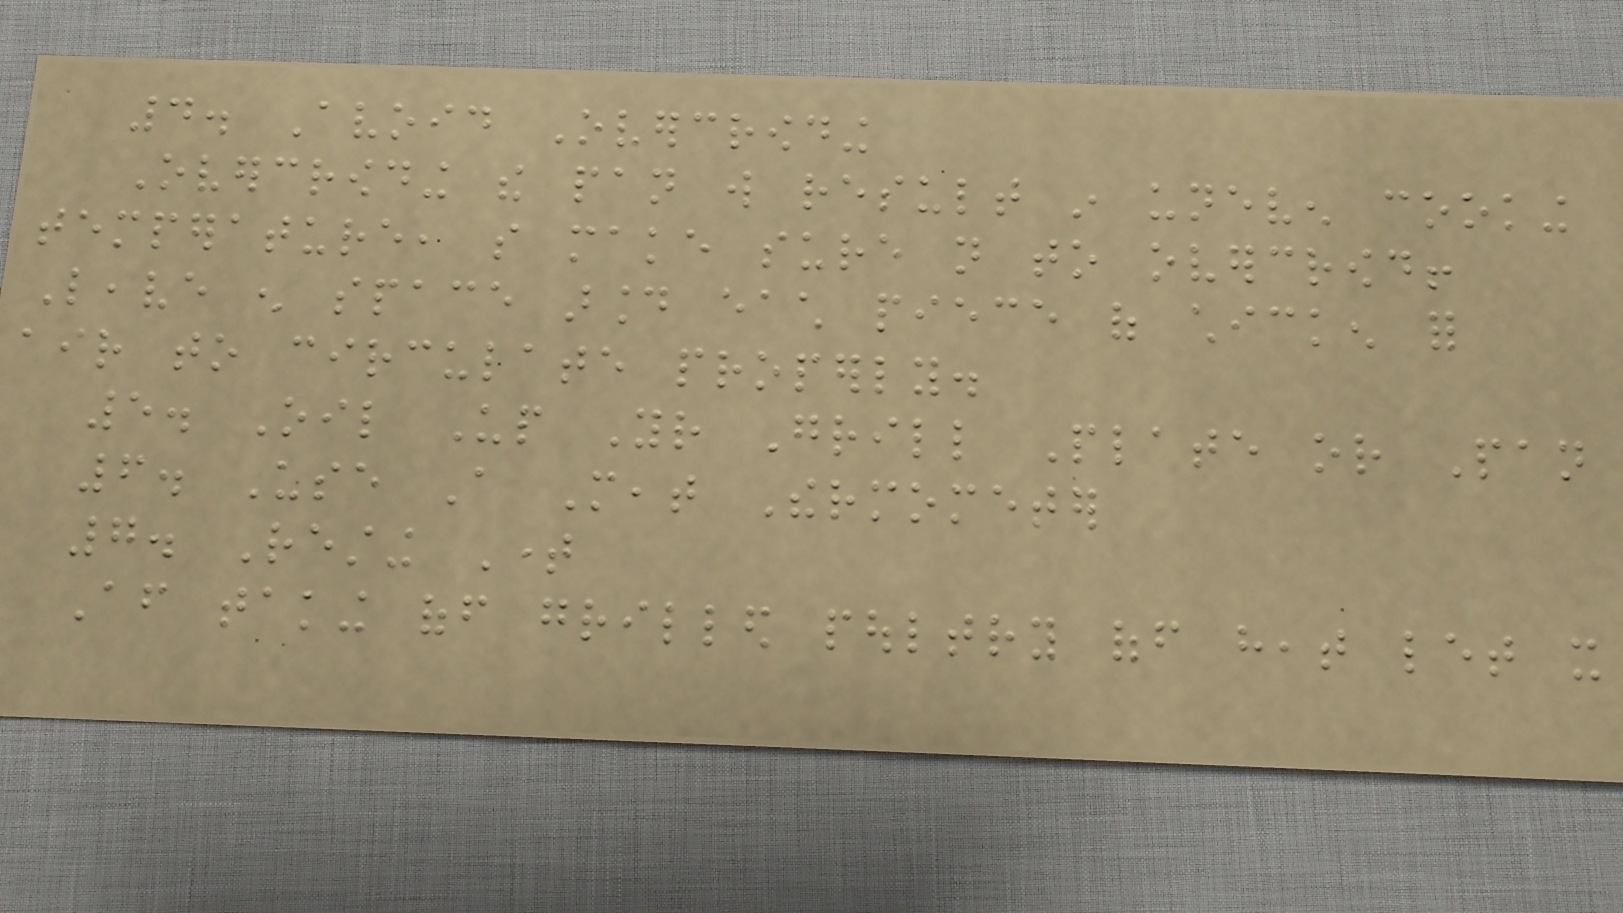4. Avoid Overcrowding
Overcrowding the pan will result in uneven cooking
temperature, so make sure not to overcrowd!
Leave enough space around each piece of chicken for
air to circulate properly.
5. Oil Up Your Grill Plate or Pan
6. Use A Meat Thermometer
7. Resting Time
After taking off grilled poultry off heat let it
